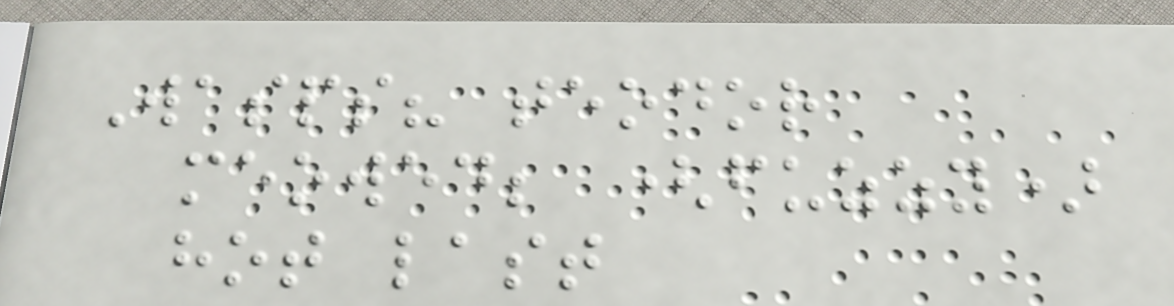Wasps? teodor
meowed; (fuzzy)
hot last
